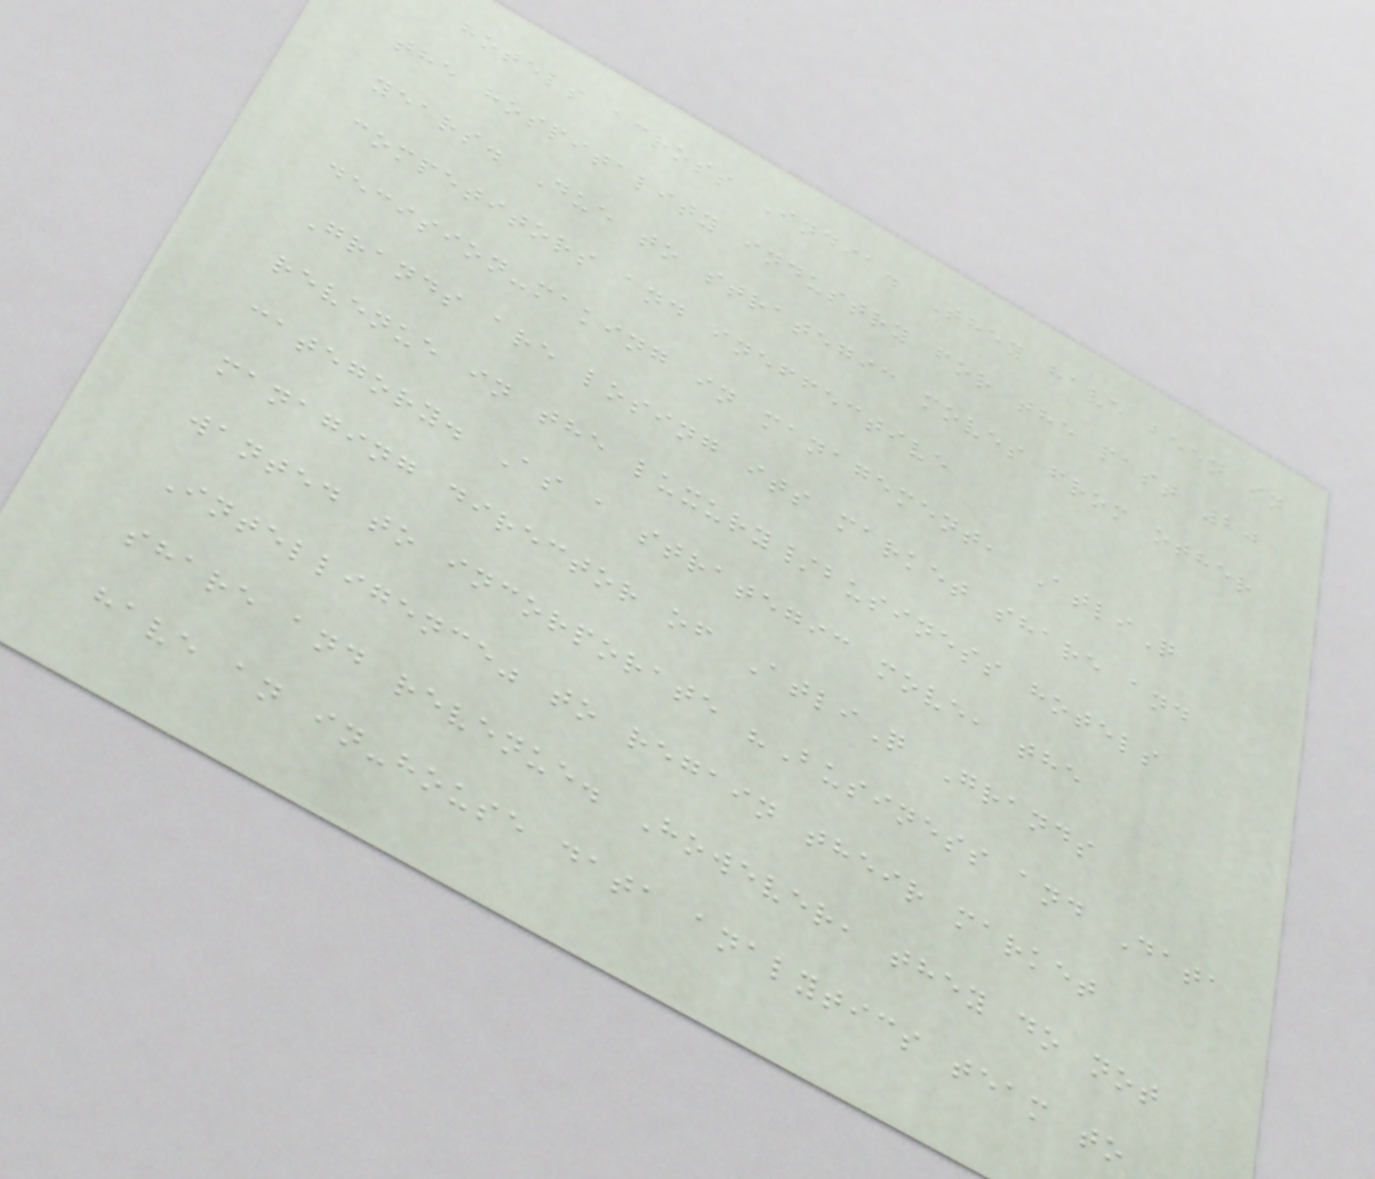hotels across India. They have been in
the hospitality industry for the past 20
years. Due to strategic moves from other
competitors and ineffective
decision-making in management, AtliQ
Grands are losing its market share and
revenue in the luxury/business hotels
category. As a strategic move, the
managing director of AtliQ Grands
wanted to incorporate "Business and Data
Intelligence" to regain their market
share and revenue. However, they do not
have an in-house data analytics team to
